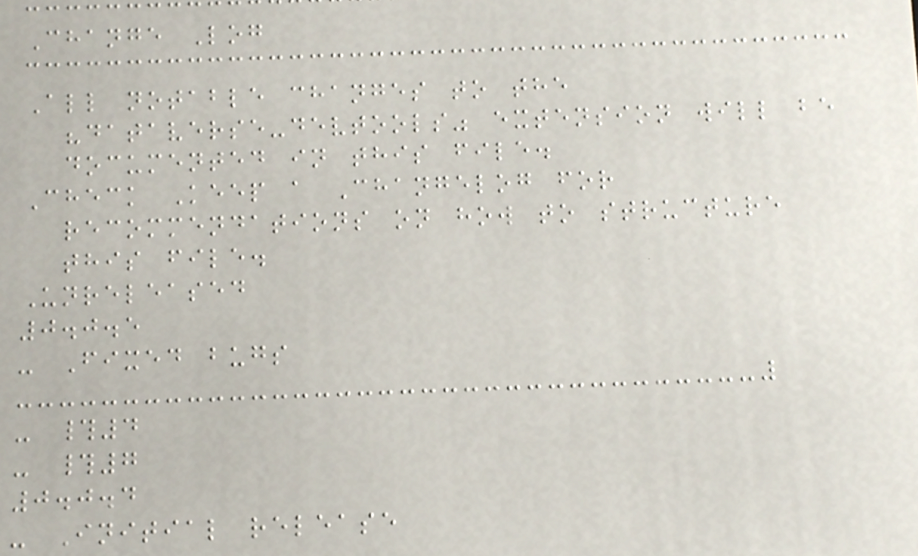Change Log
All notable changes to the
"dataverse-devtools" extension will be
documented in this file.
Check Keep a Changelog for
recommendations on how to structure
this file.
Unreleased
0.0.5
- Fixed bugs
- #4
- #7
0.0.4
- Initial release
